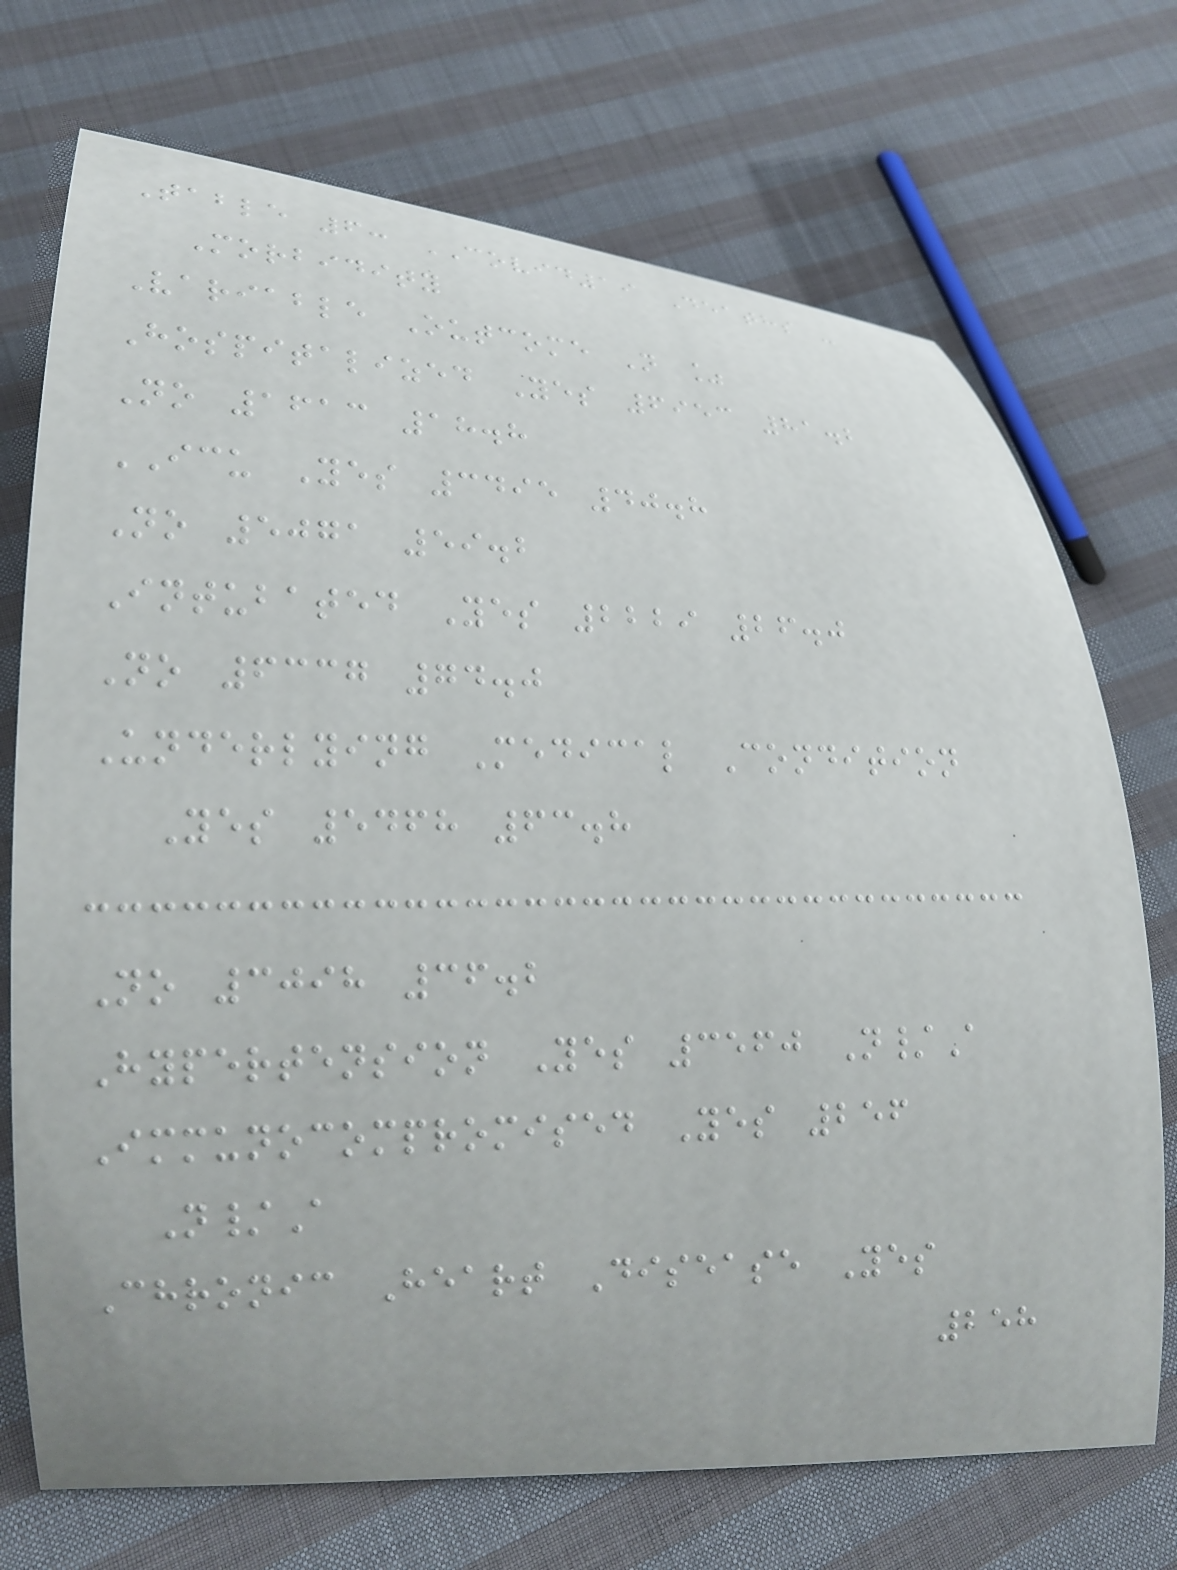Table 6: COVID19 Deaths -
Morbidity
Variable Outcome N %
Hospitalized Yes 6953 81.2
No 1613 18.8
ICU Yes 3495 40.8
No 5071 59.2
Intubated Yes 2229 26.0
No 6337 74.0
Underlying Medical Condition
Yes 5468 63.8
No 3098 36.2
Hypertension Yes 3560 N/A
Immunocompromised Yes 256
N/A
Chronic Heart Disease Yes
258
